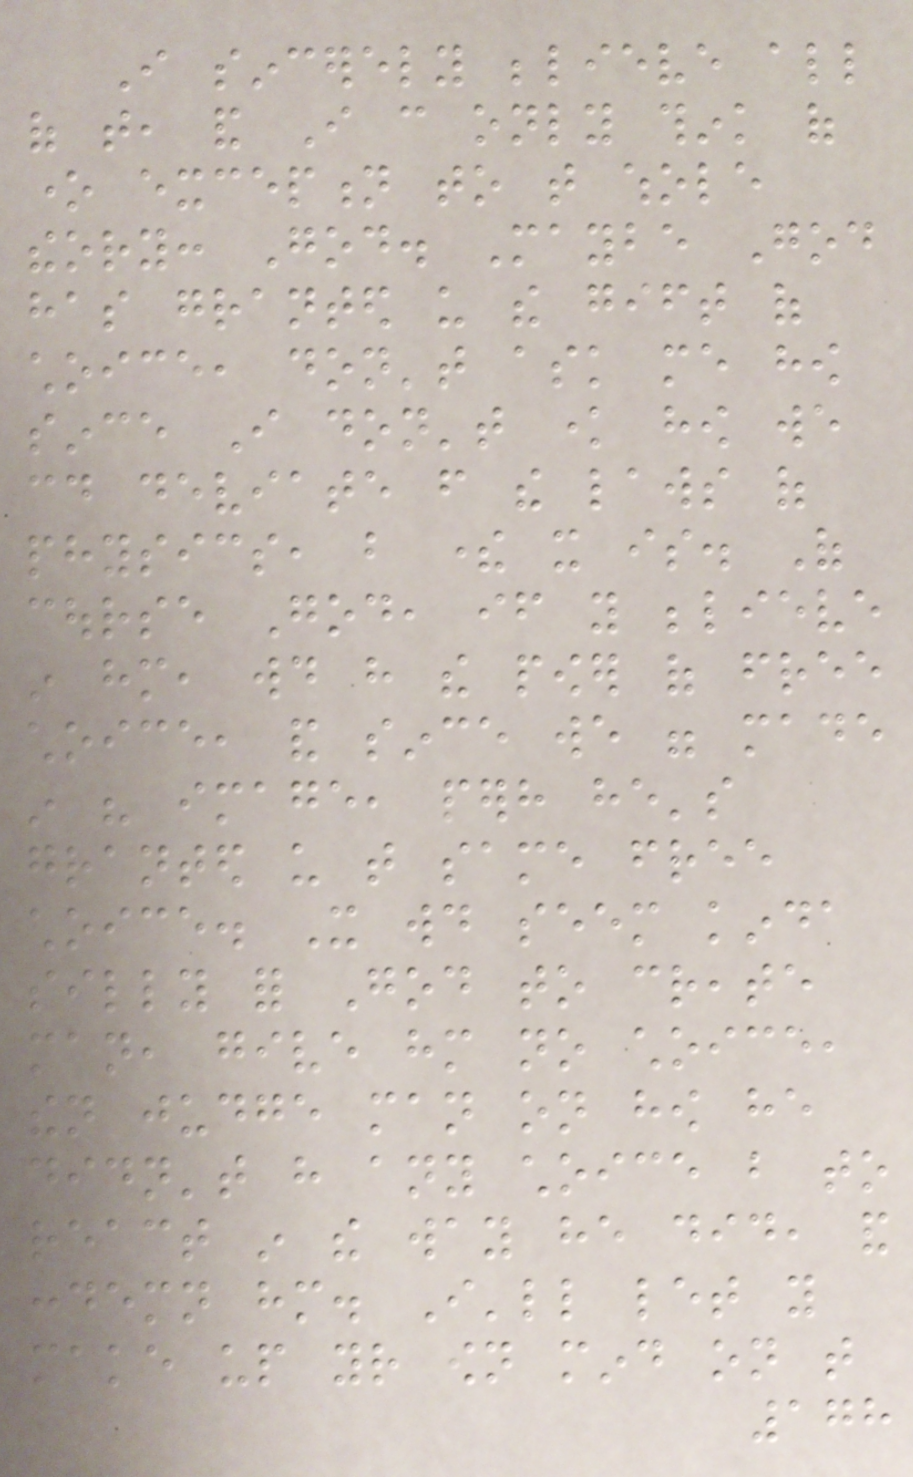I sincerely believe all
of that, and I can only think of
one exception to that whole
theory: God. Maybe God
has granted us the gift of
choice, don't ask me how
since I don't know how we
could deviate from the laws of
physics, but there it is. Of
course God, if you believe
in him, would have the power of free
choice, and since we were made
in his image, perhaps he's
granted us that same free
choice. It would seem kinda
silly for God to create
man, give him no choice,
then judge man on how he
didn't have any choice but to
react in the way he did, and
condemn him. I'll let you
make up your own mind on that
178
